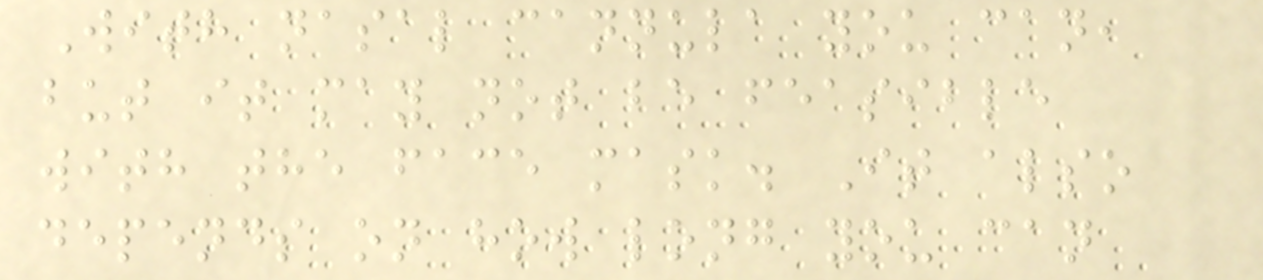With nasal cannula you can,
but it may not be feasible
with the face mask. It also
depends on how long you can
